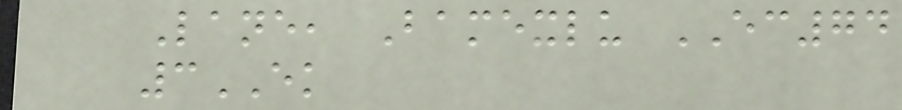Lane, Bamexlu EC74
3EK
